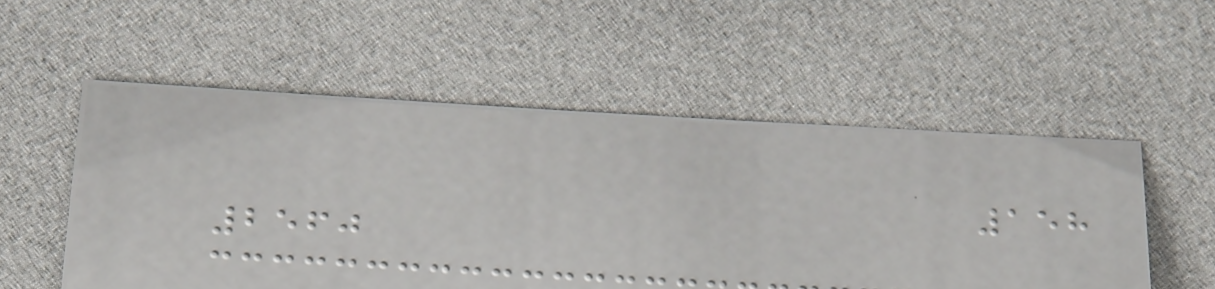158
2560
